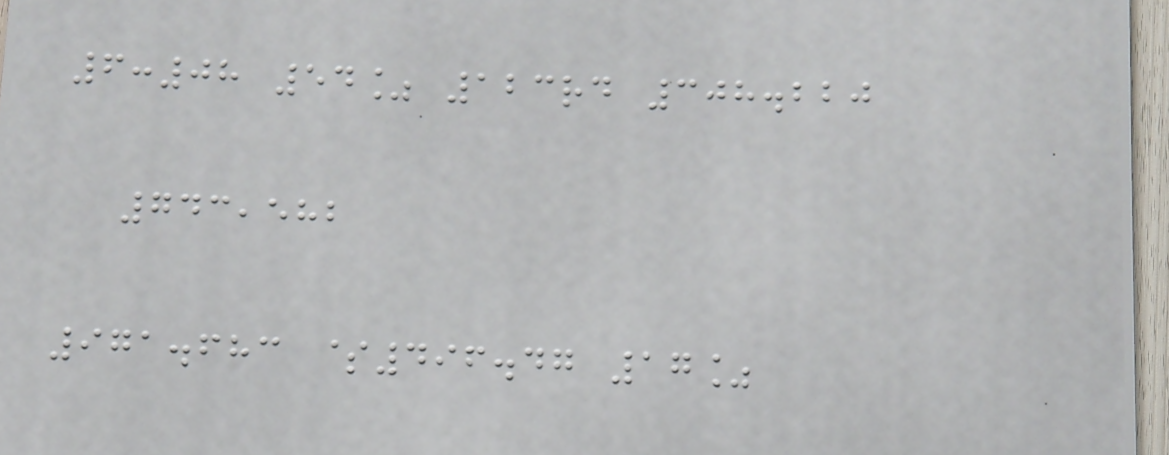6:08 54% 123rd 308.220
743,582
971.683 $496.47 17%
